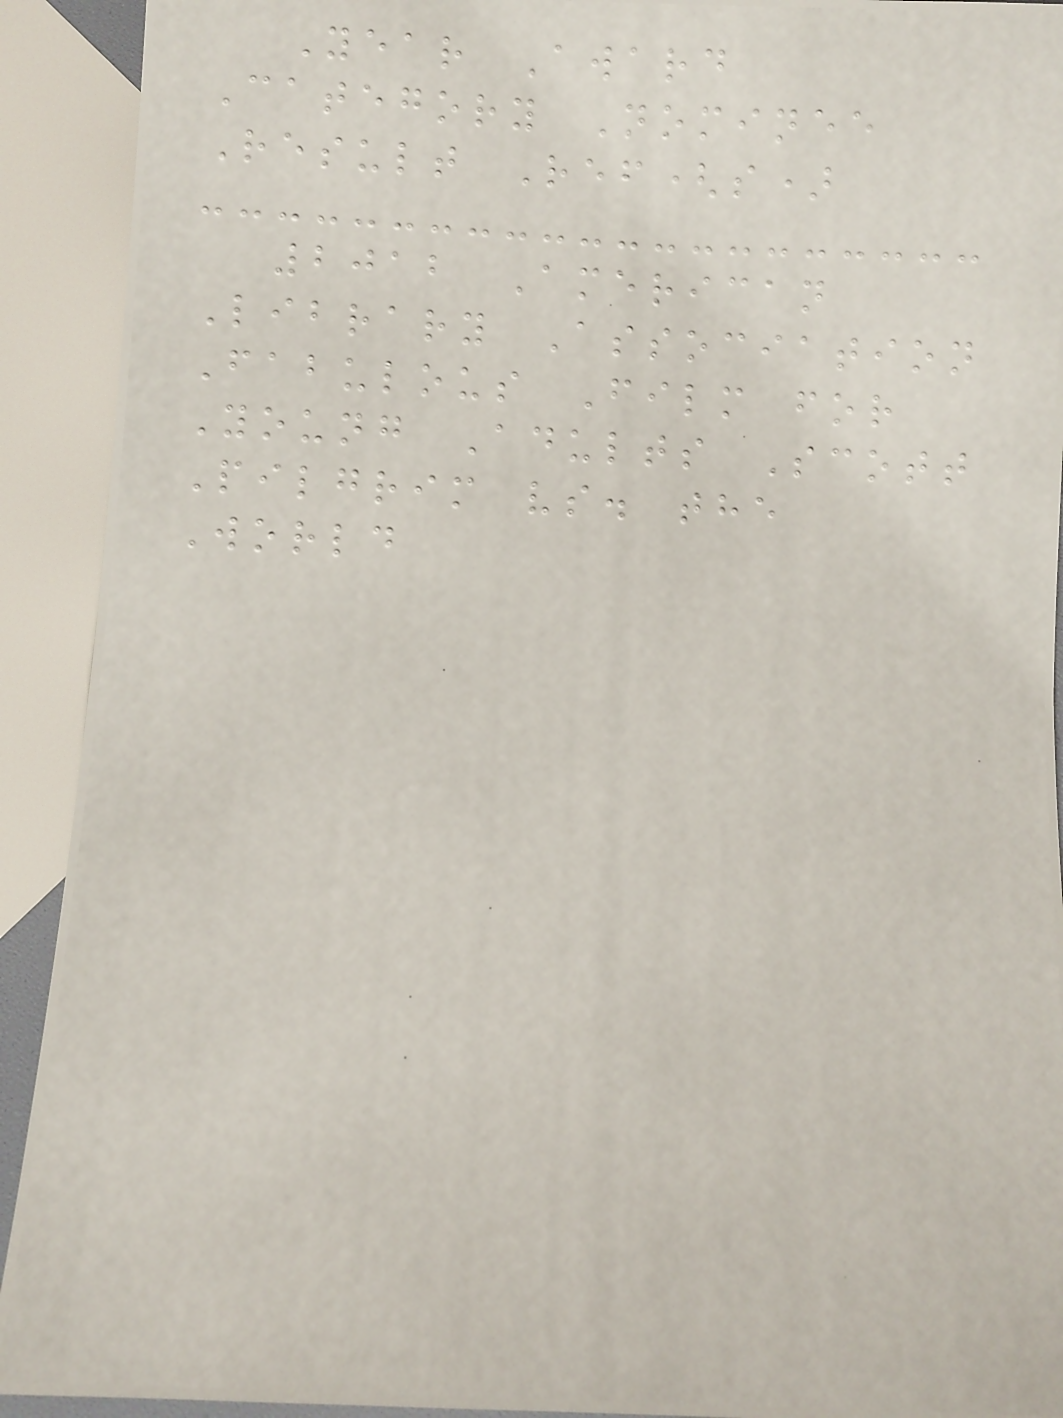Year Award
Category Nominee
Result Ref(s)
2012 American
Library Association
Fabulous Film for
Young Adults Scott
Pilgrim vs. the
World
